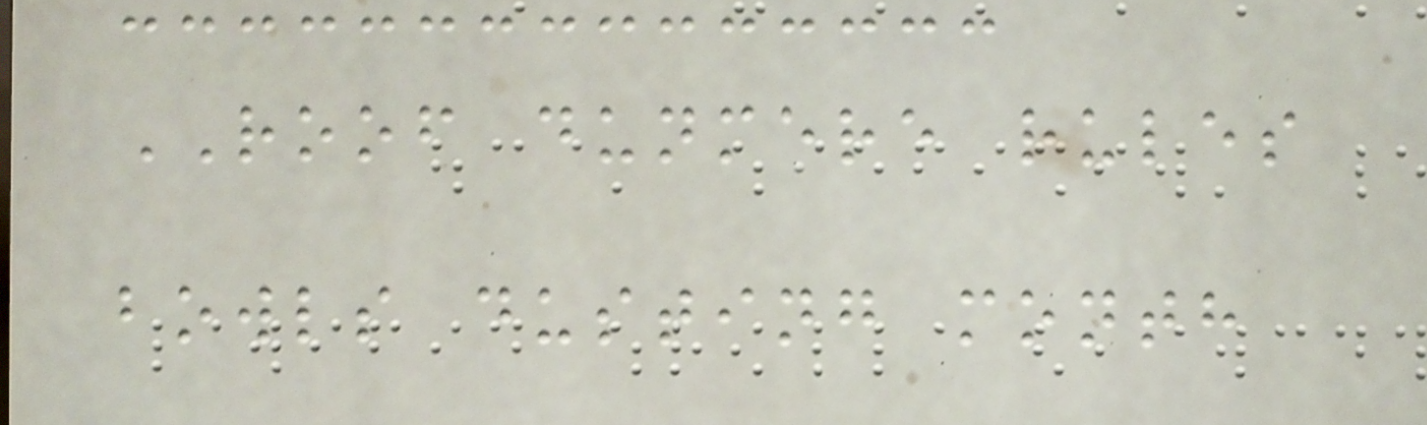ROOF dunmere rules
bowls dusting month
